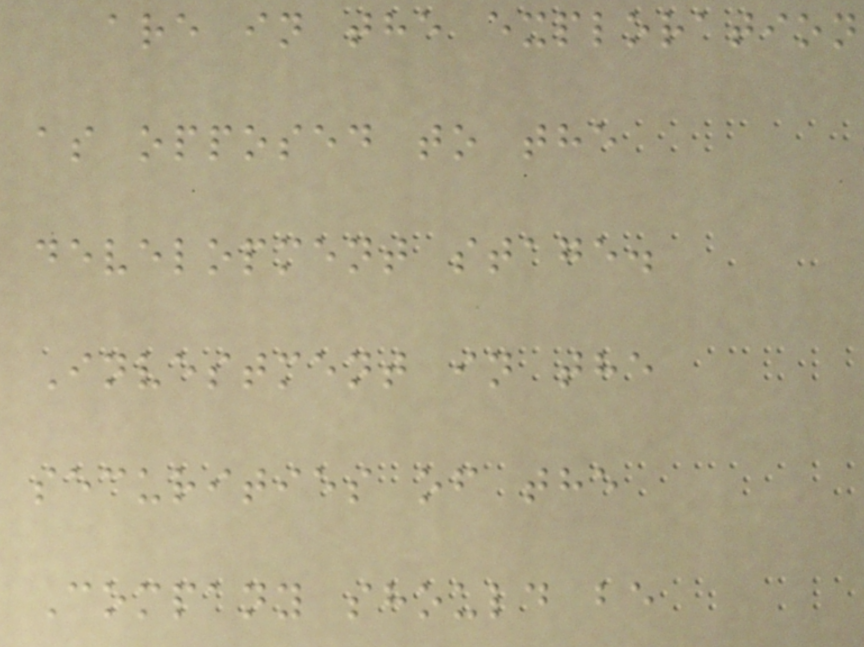are in the exploration
as opposed to the
development stage.
Investment in the
securities of the
Company should be
